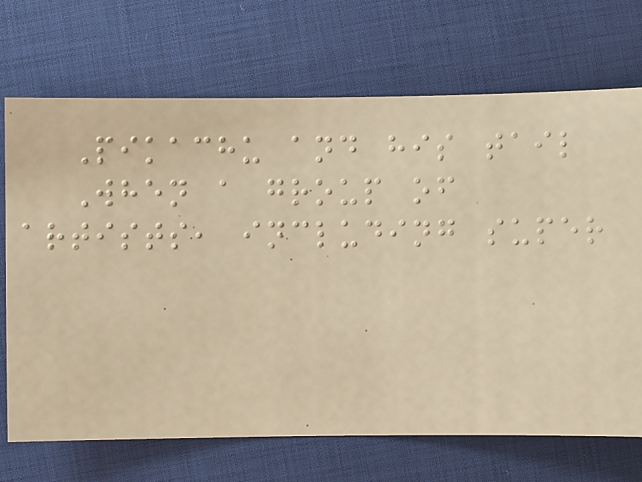Pikachu and his tail
When a group of
artists, including super
